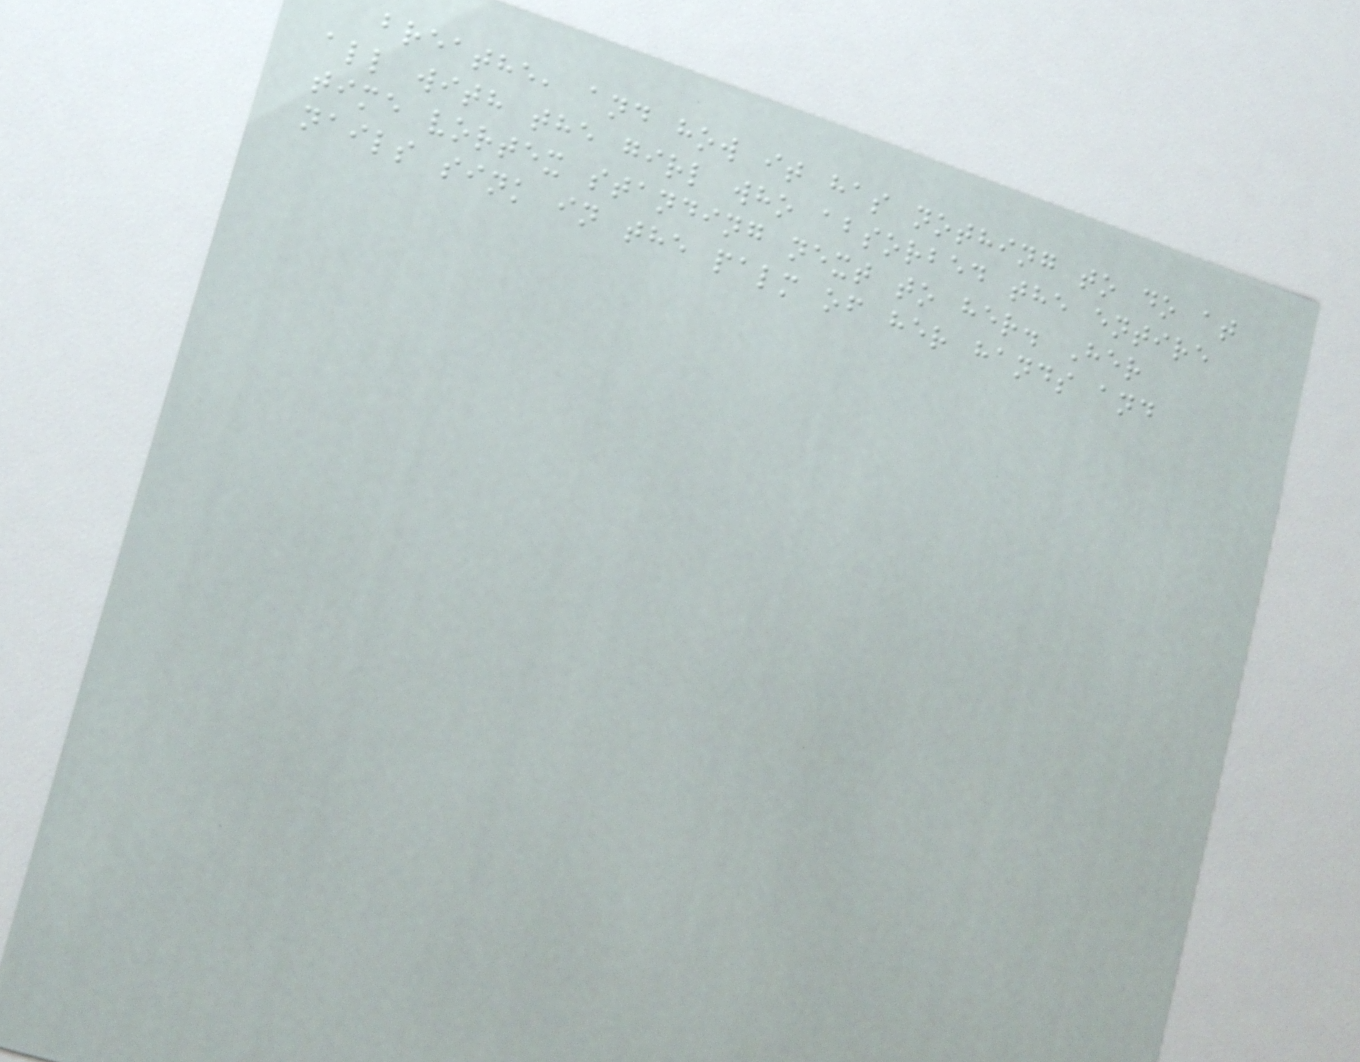breathe, and how it has nothing to do at
all with the girl who absorbed the entire
time vortex standing next to her. Her
nails sink in the palm of her hands and
